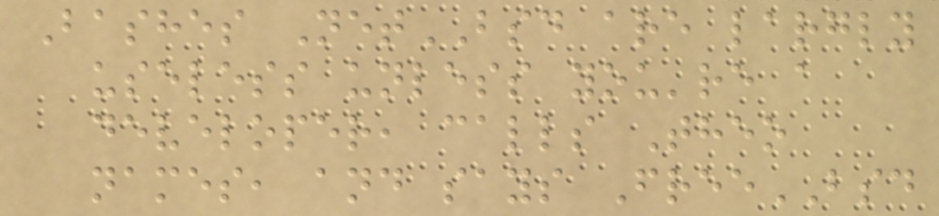Bashes NetBSD are largly
useless unless you're a
developer, calls Theo
names, and says FreeBSD
